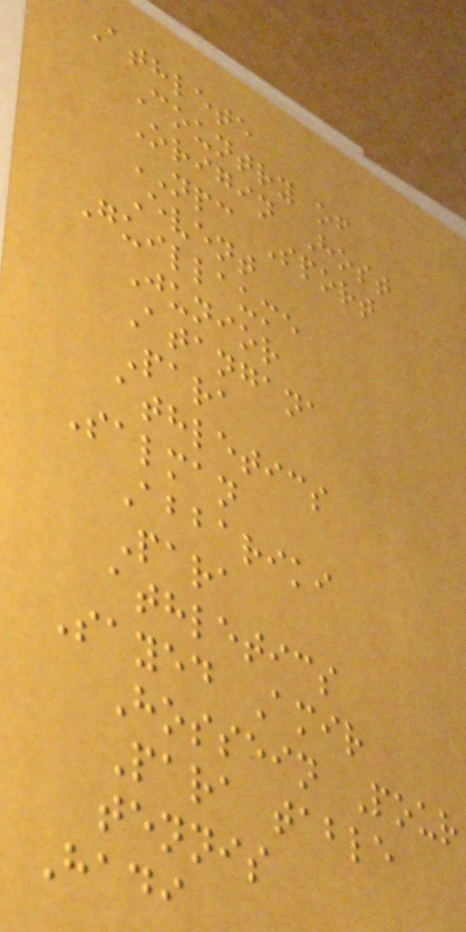Athlete
Country of
Origin Host
NPC Sport
Event
Guillaume
Junior
Atangana
Para
athletics
Salman
Abbariki
Para
athletics
Sayed Amir
Hossein Pour
Para table
tennis
Hadi
